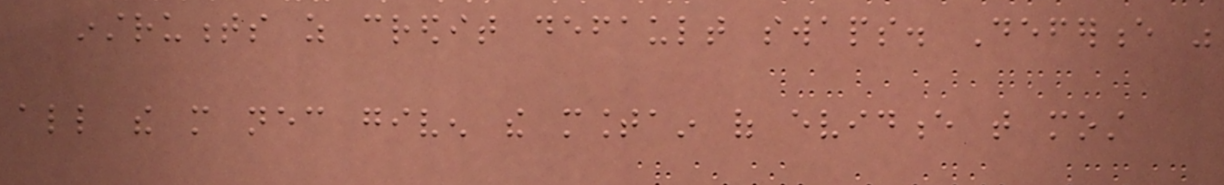instruments as credit default swaps. Deference was
all the more necessary given the mountain of evidence that most
